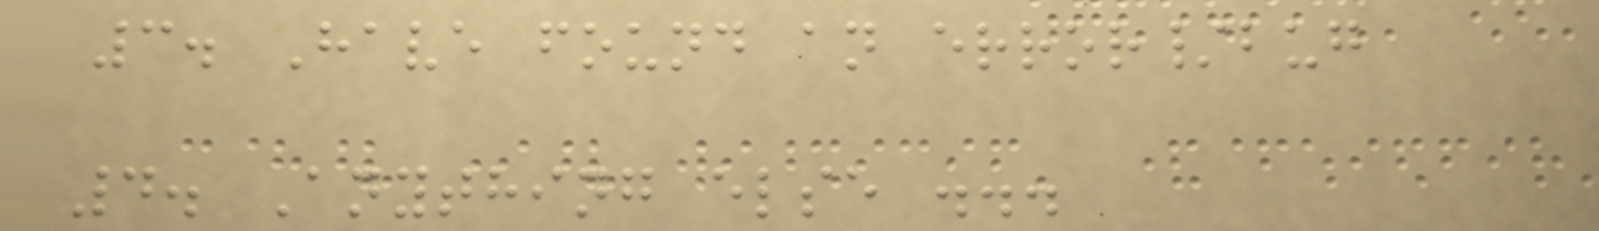3. Have found an error/bug
4. Anything else ...
